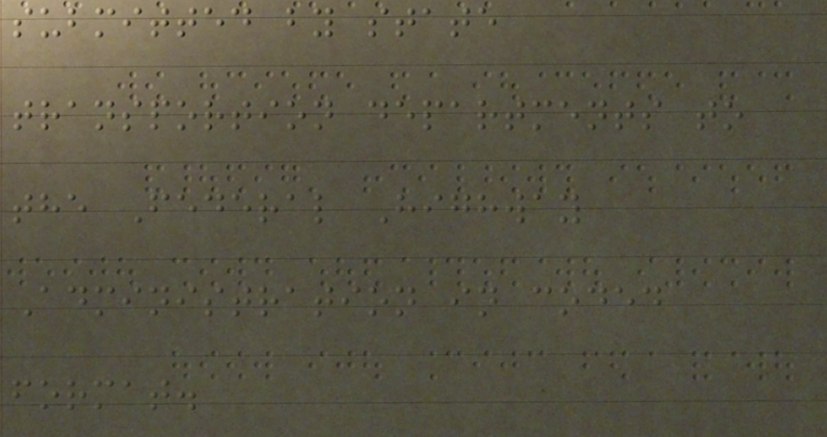submitted by state
transportion departments to
the Federal Highway
Administration in coded
format.
